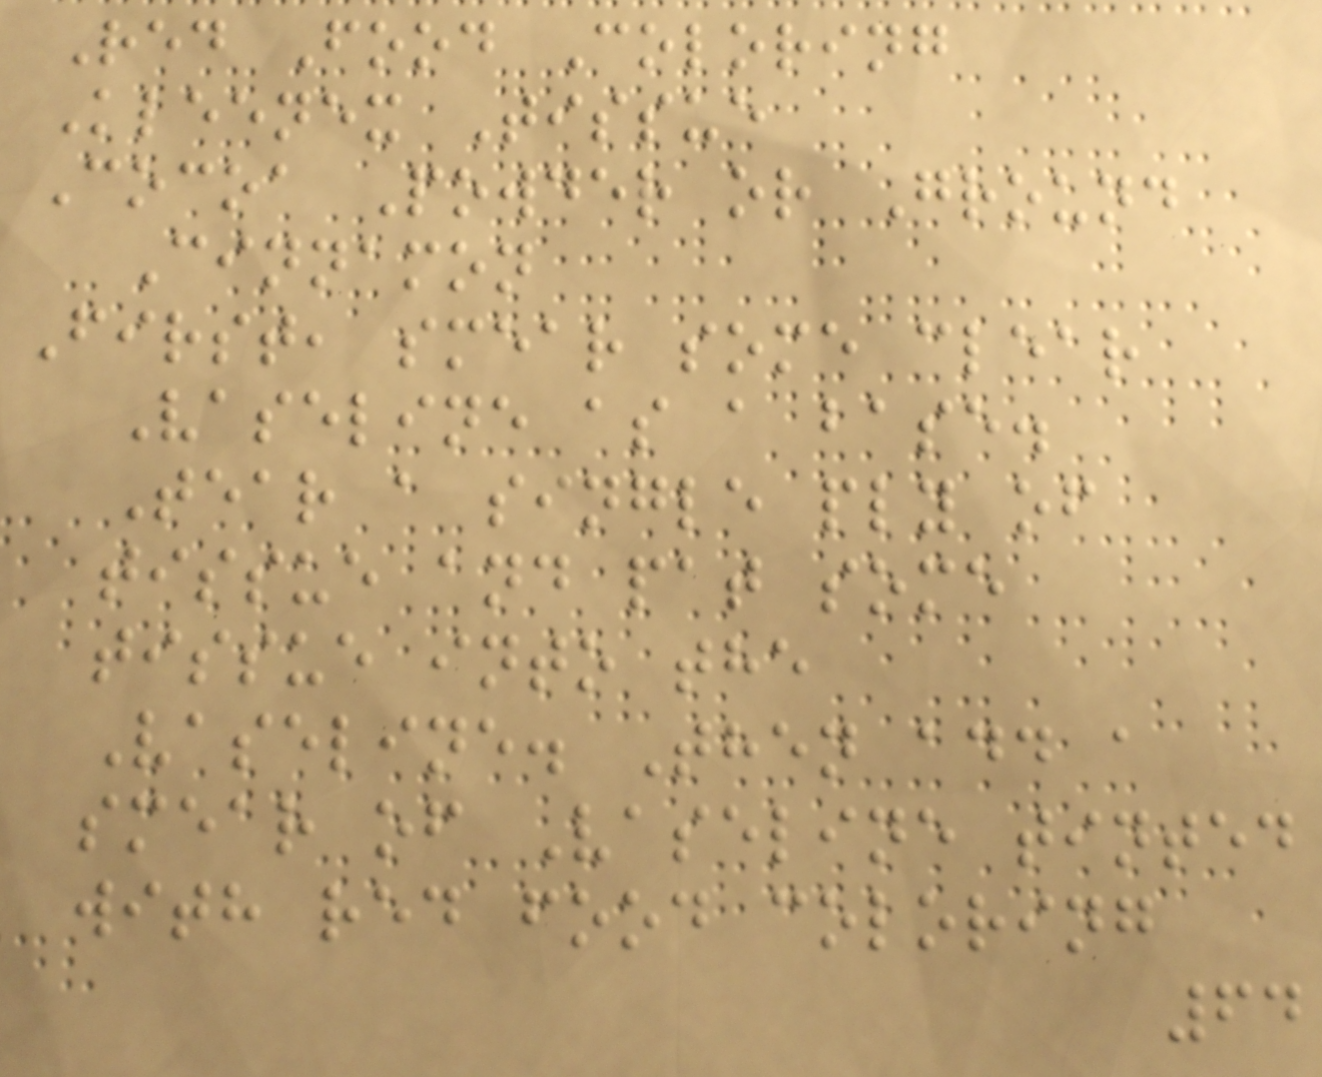Red Food Coloring
Kleenex Tissue
Cocoa Powder or Ground
Cinnamon
First, smear some clear
Vaseline as a base.
Tear a single ply of
tissue and pat some
tissue into the
Vaseline. Then add a
smear of Vaseline tinted
with red food coloring
64
